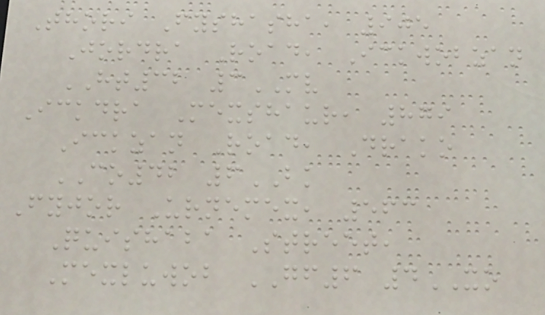Thori Fyshasha, 905
Jordra Road, Ickwobzan
HT32 3MV
Ickdra Mexshaur, 879
Ickzan Road, Drako
CO42 6BK
Fyjor Urnemex, 563
Quishaba Street,
Mexluwob GF6 4XO
